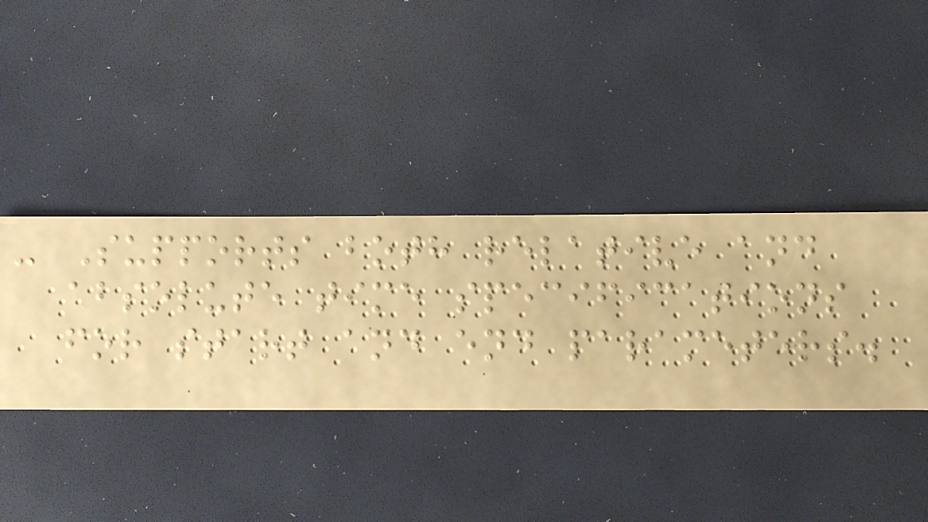- Supports both relative and
absolute time specifications
for start and end parameters.
